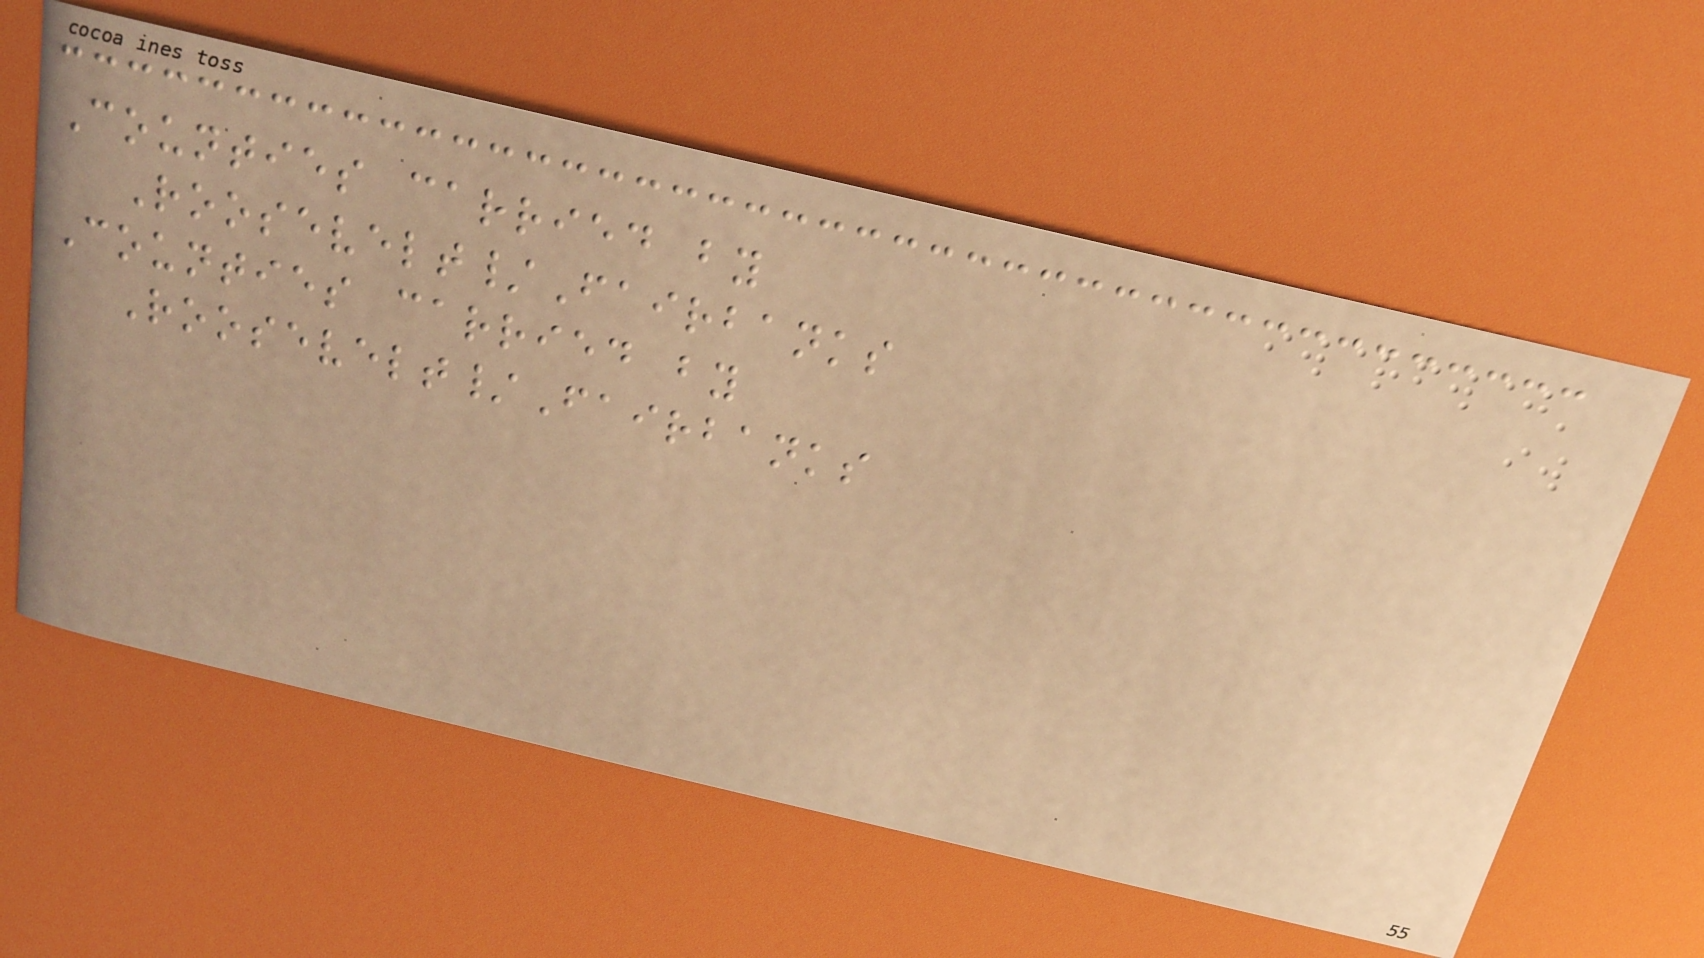Counties carried by
Roosevelt/Fairbanks
Counties carried by
Roosevelt/Fairbanks
